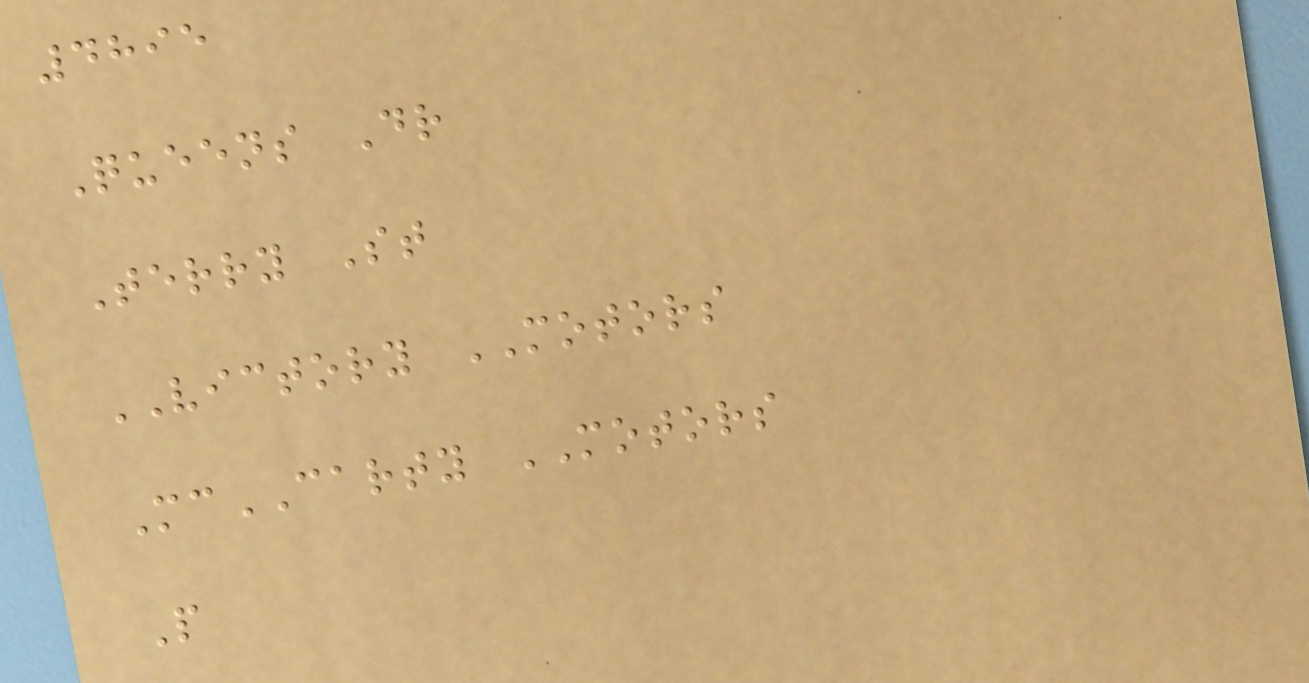4895
Queens Dr
Terry St
VICTORY MOTORS
McCARTY MOTORS
P
